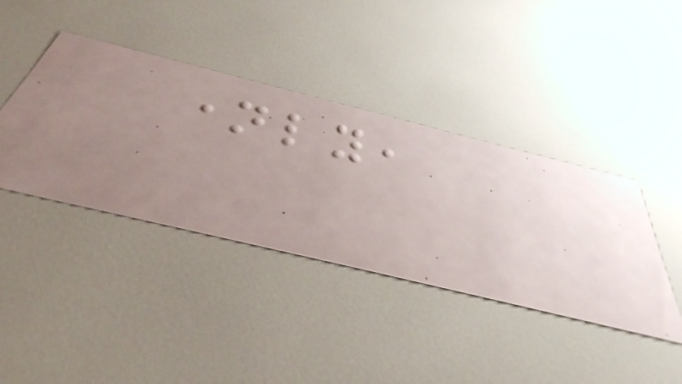namely,
